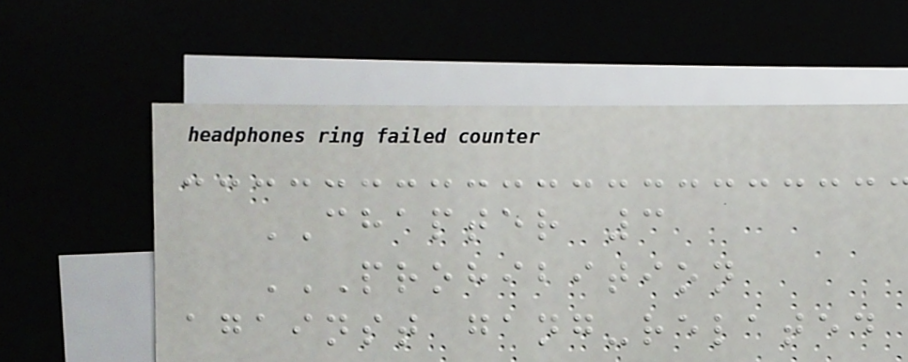CHAPTER 3
PROHIBITION
AGAINST GANG-RELATED
